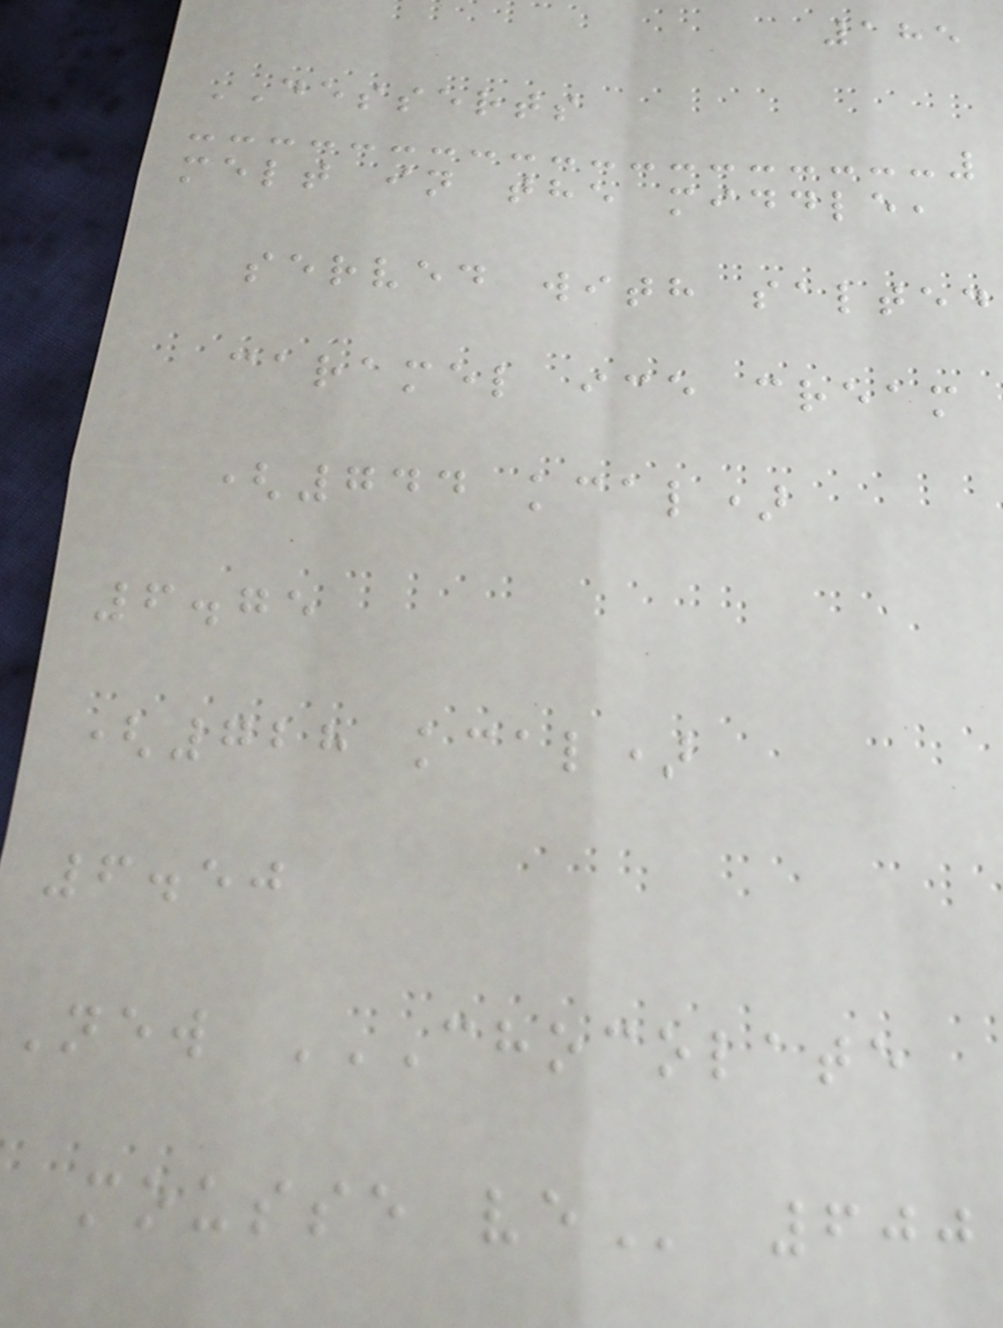185
DESSERTS
melt in the middle,
served with salted
caramel ice cream
(744 kcal)
6.75
(728 kcal)
6.50
New CHOCOLATE
MOUSSE VE 600
